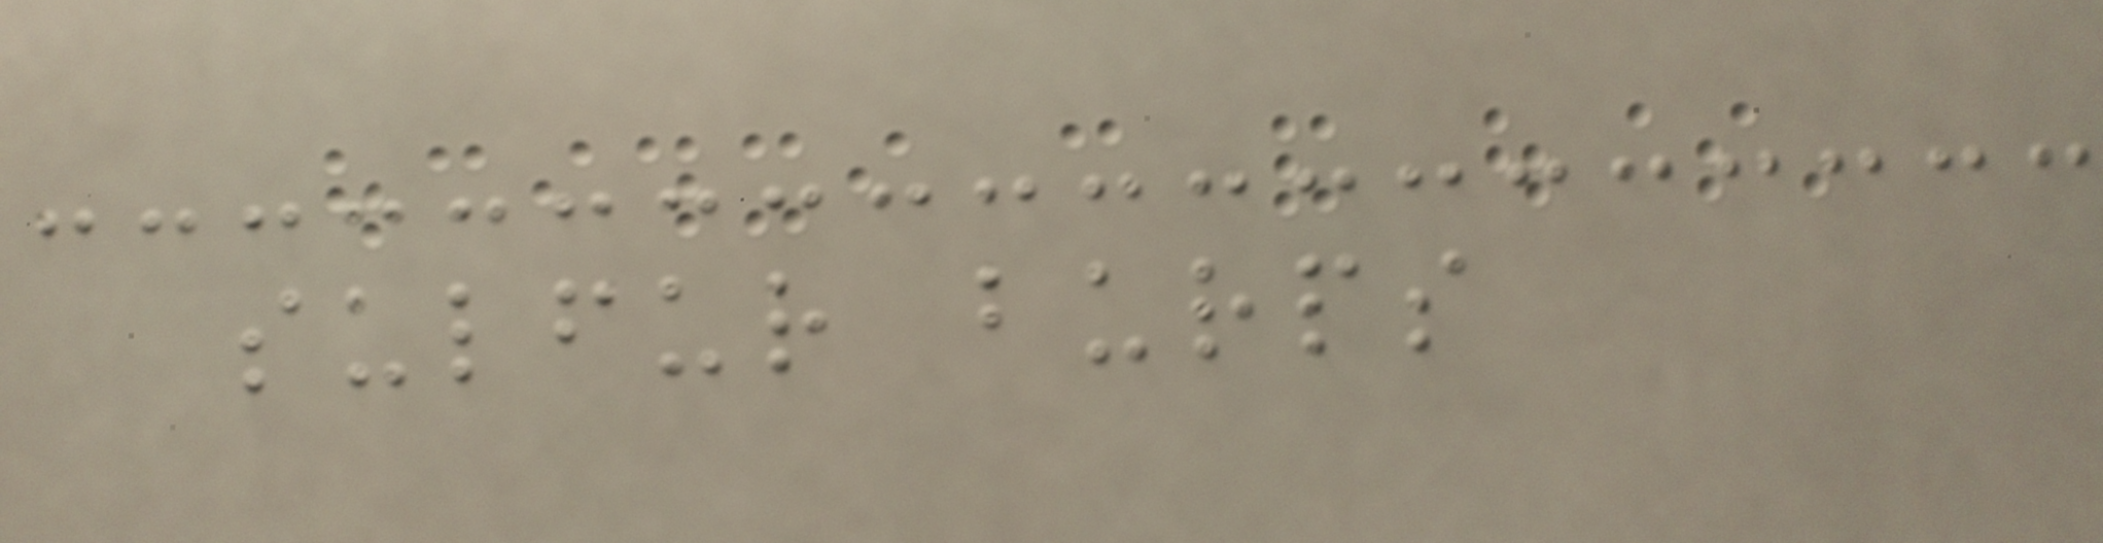sulfur burps
